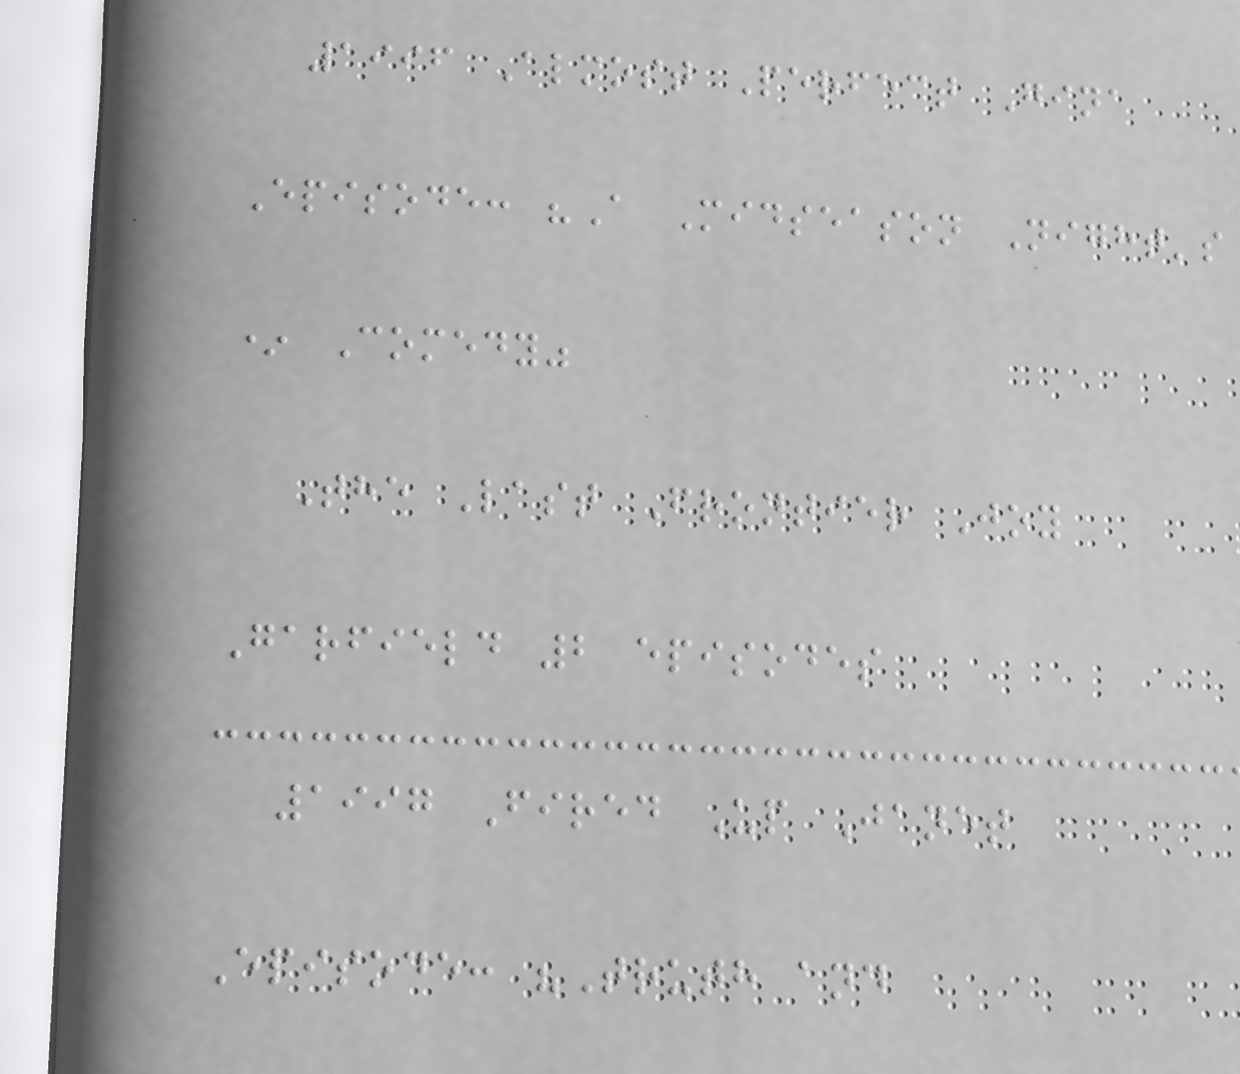1996 Almost Perfect Gina
Episode: "A Midseason Night's
* Comedy"
The Last Frontier Joy
Garfield 2 episodes
1997 Fired Up Janet
Episode: "Truth and
